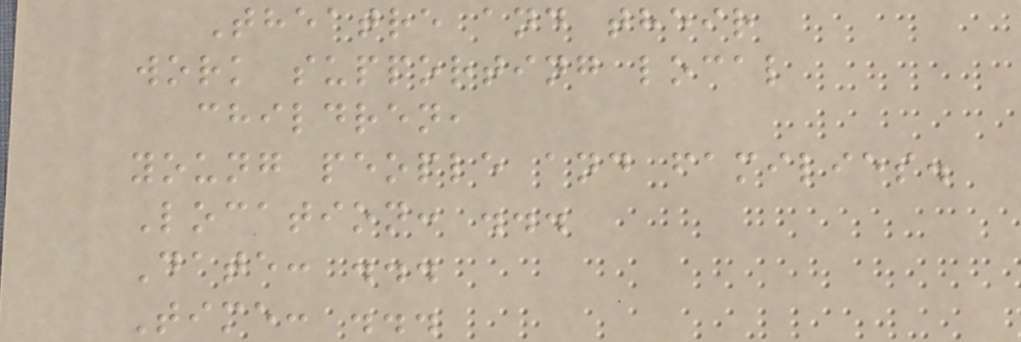Theatre and their
work supporting local
children,
young people and families.
Location: ...
Date: ...
Time: ...
